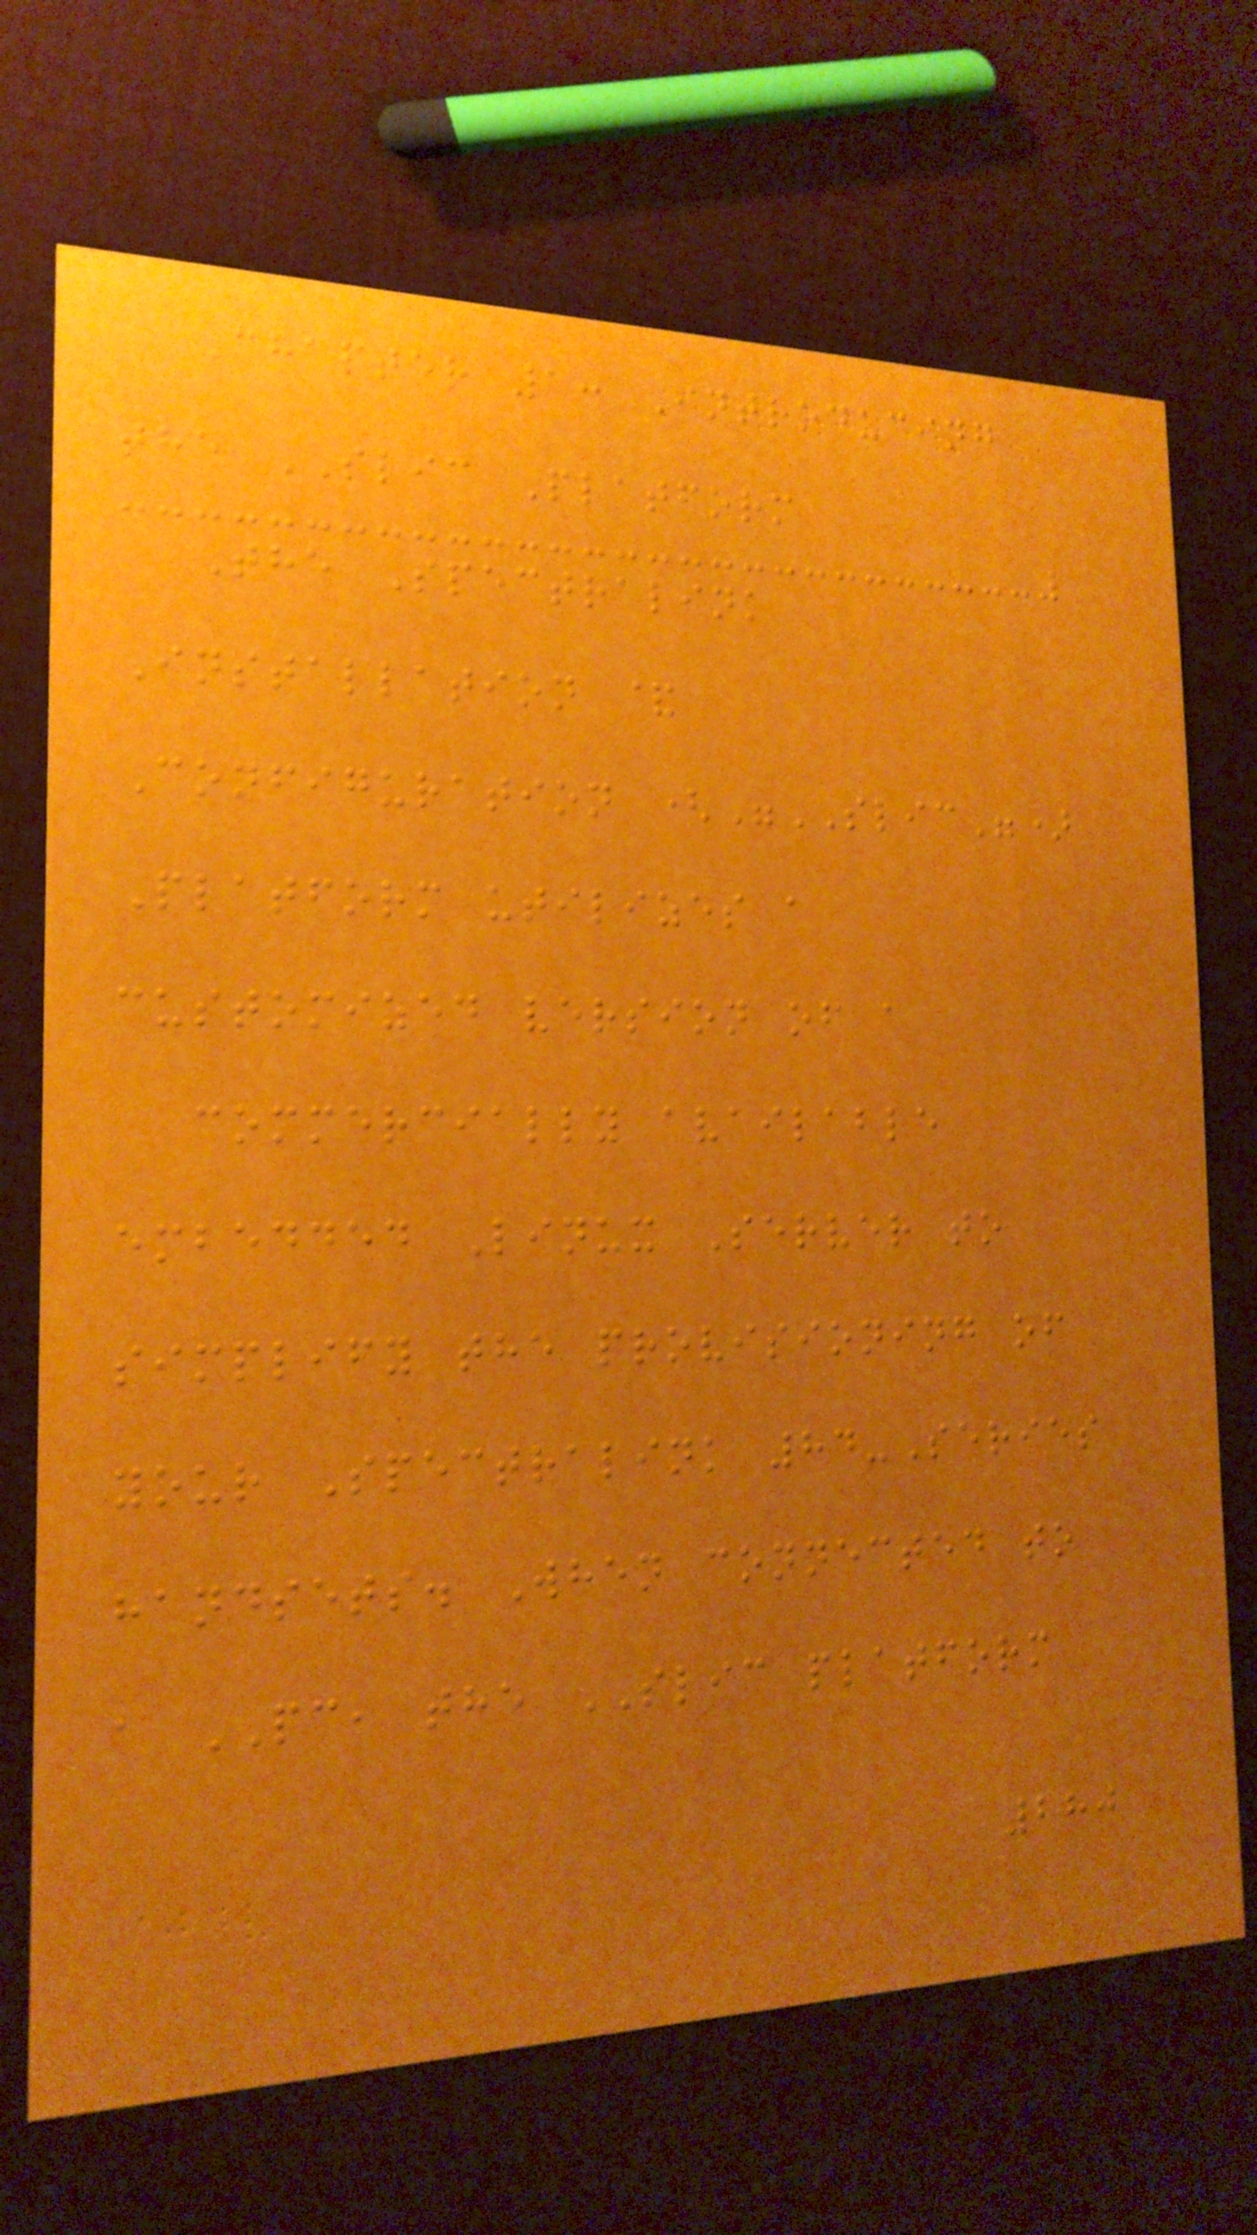Chapter 1: Introducing
the SLIC Platform
The Spectralink
Installation &
Configuration ("SLIC")
Platform utilizes a
customized version of a
commercially available
embedded Linux Server to
simplify the provisioning of
your Spectralink 84-Series
handsets. When connected to
a PC, the SLIC platform
280
